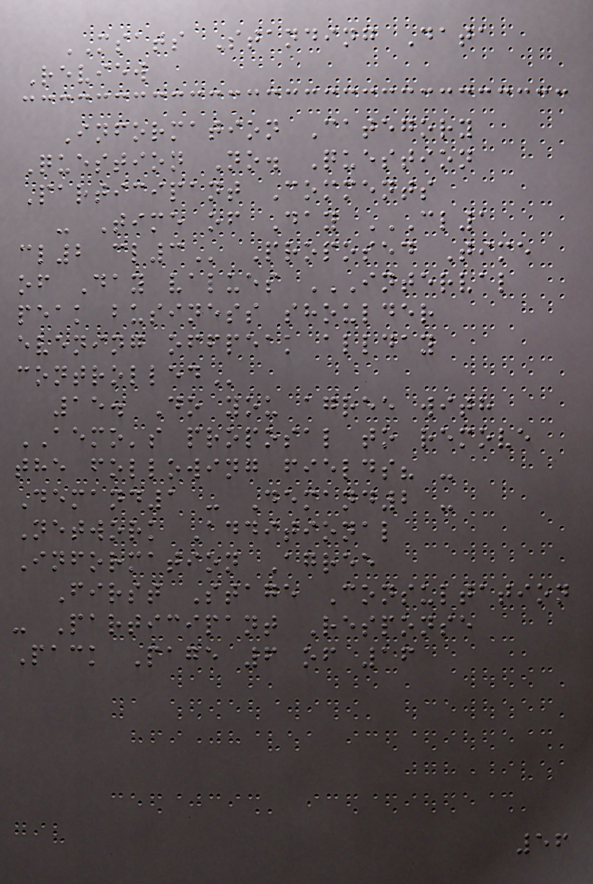MSATS Standing Data
Review
Information Category
Question No. Question
Participant Comments
- Time of Day CL1
CL2 CL3 Proposed Time
of Day values INTERVAL
PEAK BUSINESS SHOULDER
EVENING OFFPEAK ALLDAY
CONTROLLED
15. Do you agree with
AEMO's proposal to remove
the following fields? -
Demand1 - Demand2 -
Network Additional
Information Agree
First Stage Consultation
- Participant Response
Pack Page 6 of 16
56
